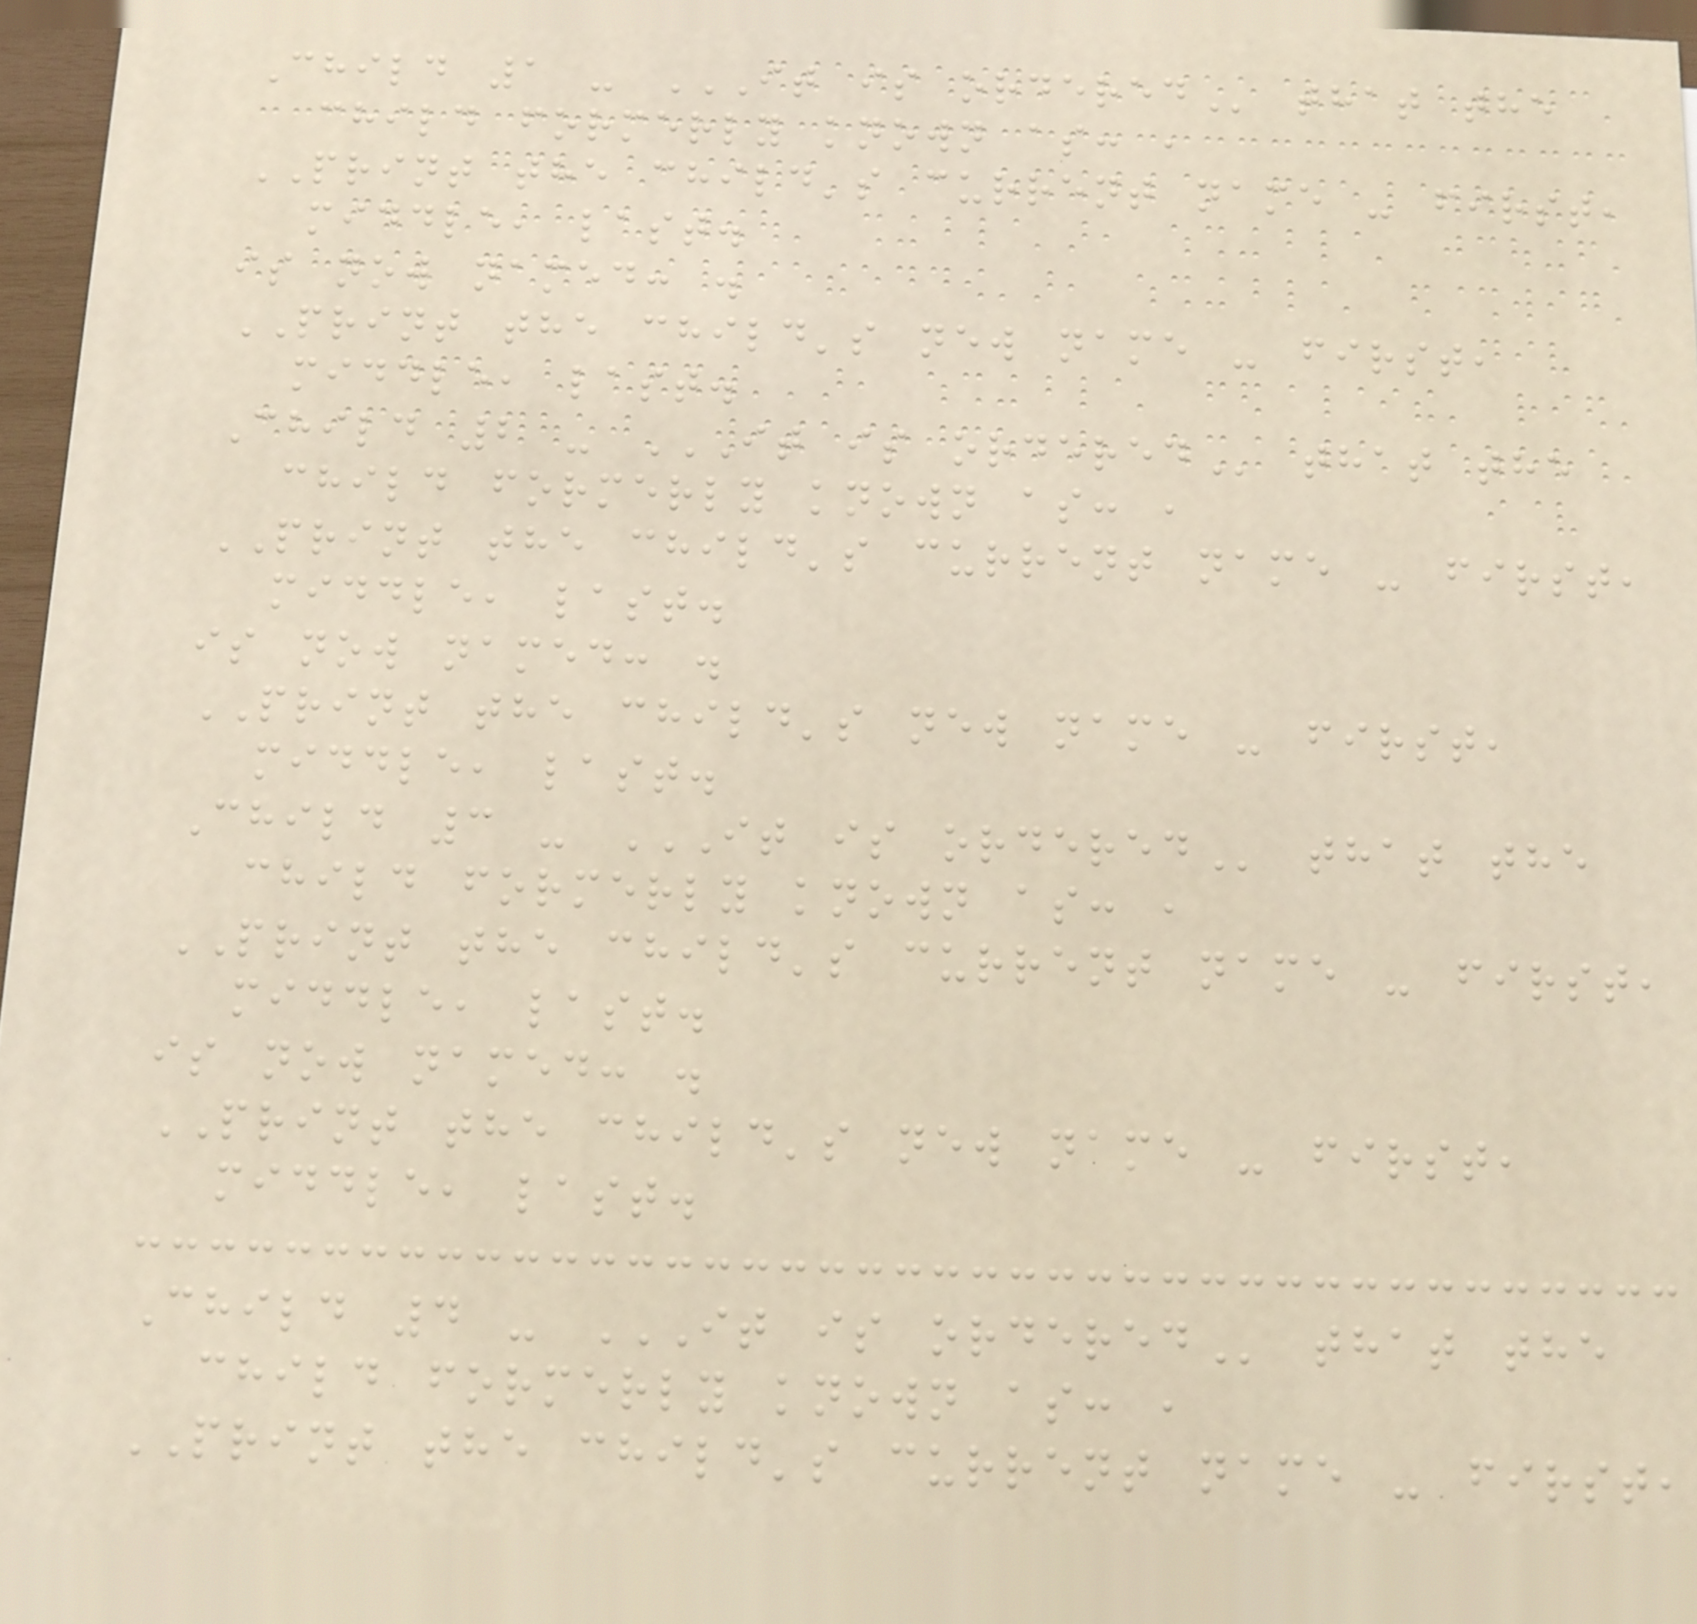Child 1 - IT IS ORDERED that the
child formerly known as: ,
PRINT the child's current name - first,
middle, last.
is now named: .
PRINT the child's new name - first,
middle, last.
Child 2 - IT IS ORDERED that the
child formerly known as: ,
PRINT the child's current name - first,
middle, last.
is now named: .
PRINT the child's new name - first,
middle, last.
Child 3 - IT IS ORDERED that the
child formerly known as: ,
PRINT the child's current name - first,
middle, last.
is now named: .
PRINT the child's new name - first,
middle, last.
Child 4 - IT IS ORDERED that the
child formerly known as: ,
PRINT the child's current name - first,
